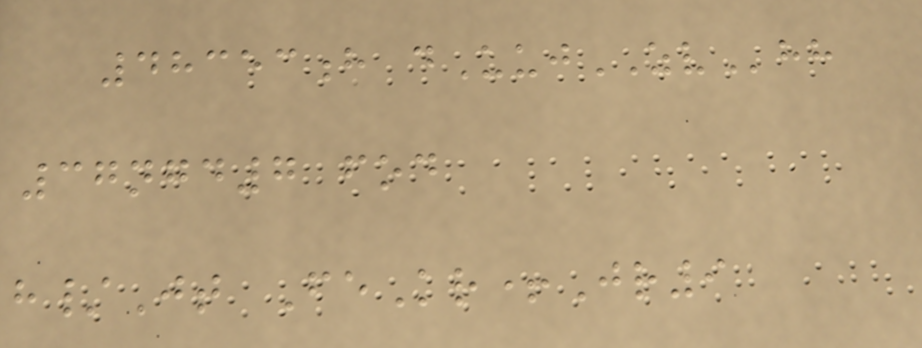48353h dUujZVhh
37ngd7 fod
h/Jt FeKr+Jr9
